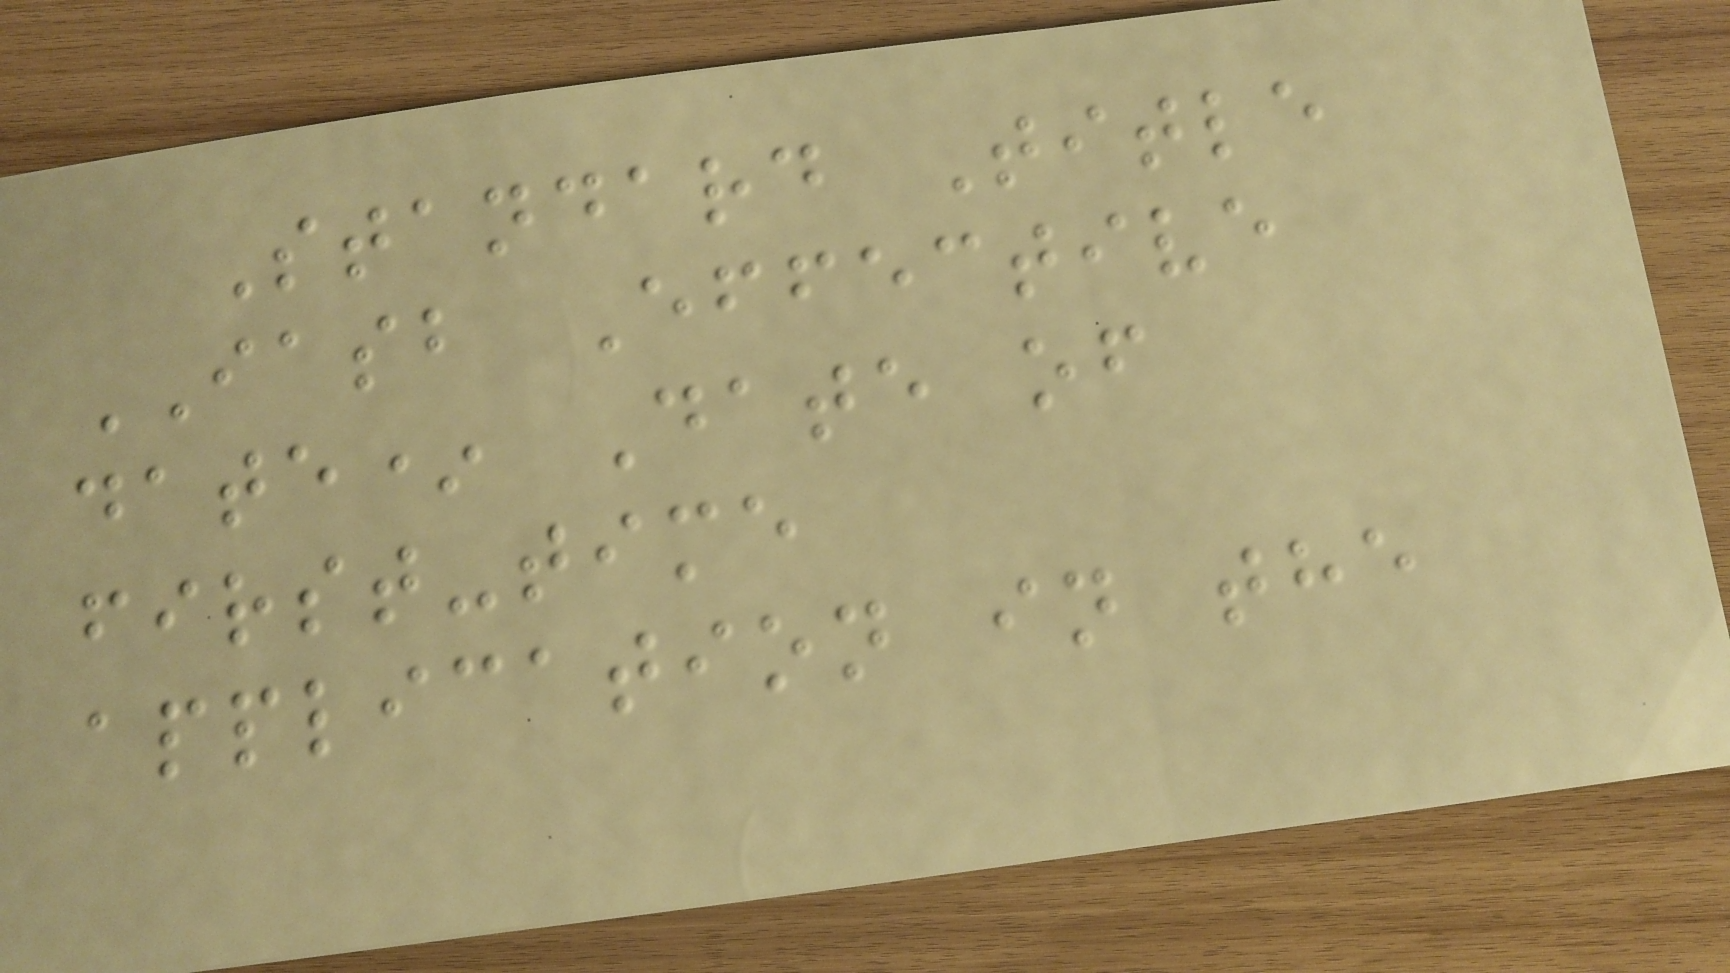Standard Title
IASB Effective
date* Date of
first-time
application in the
